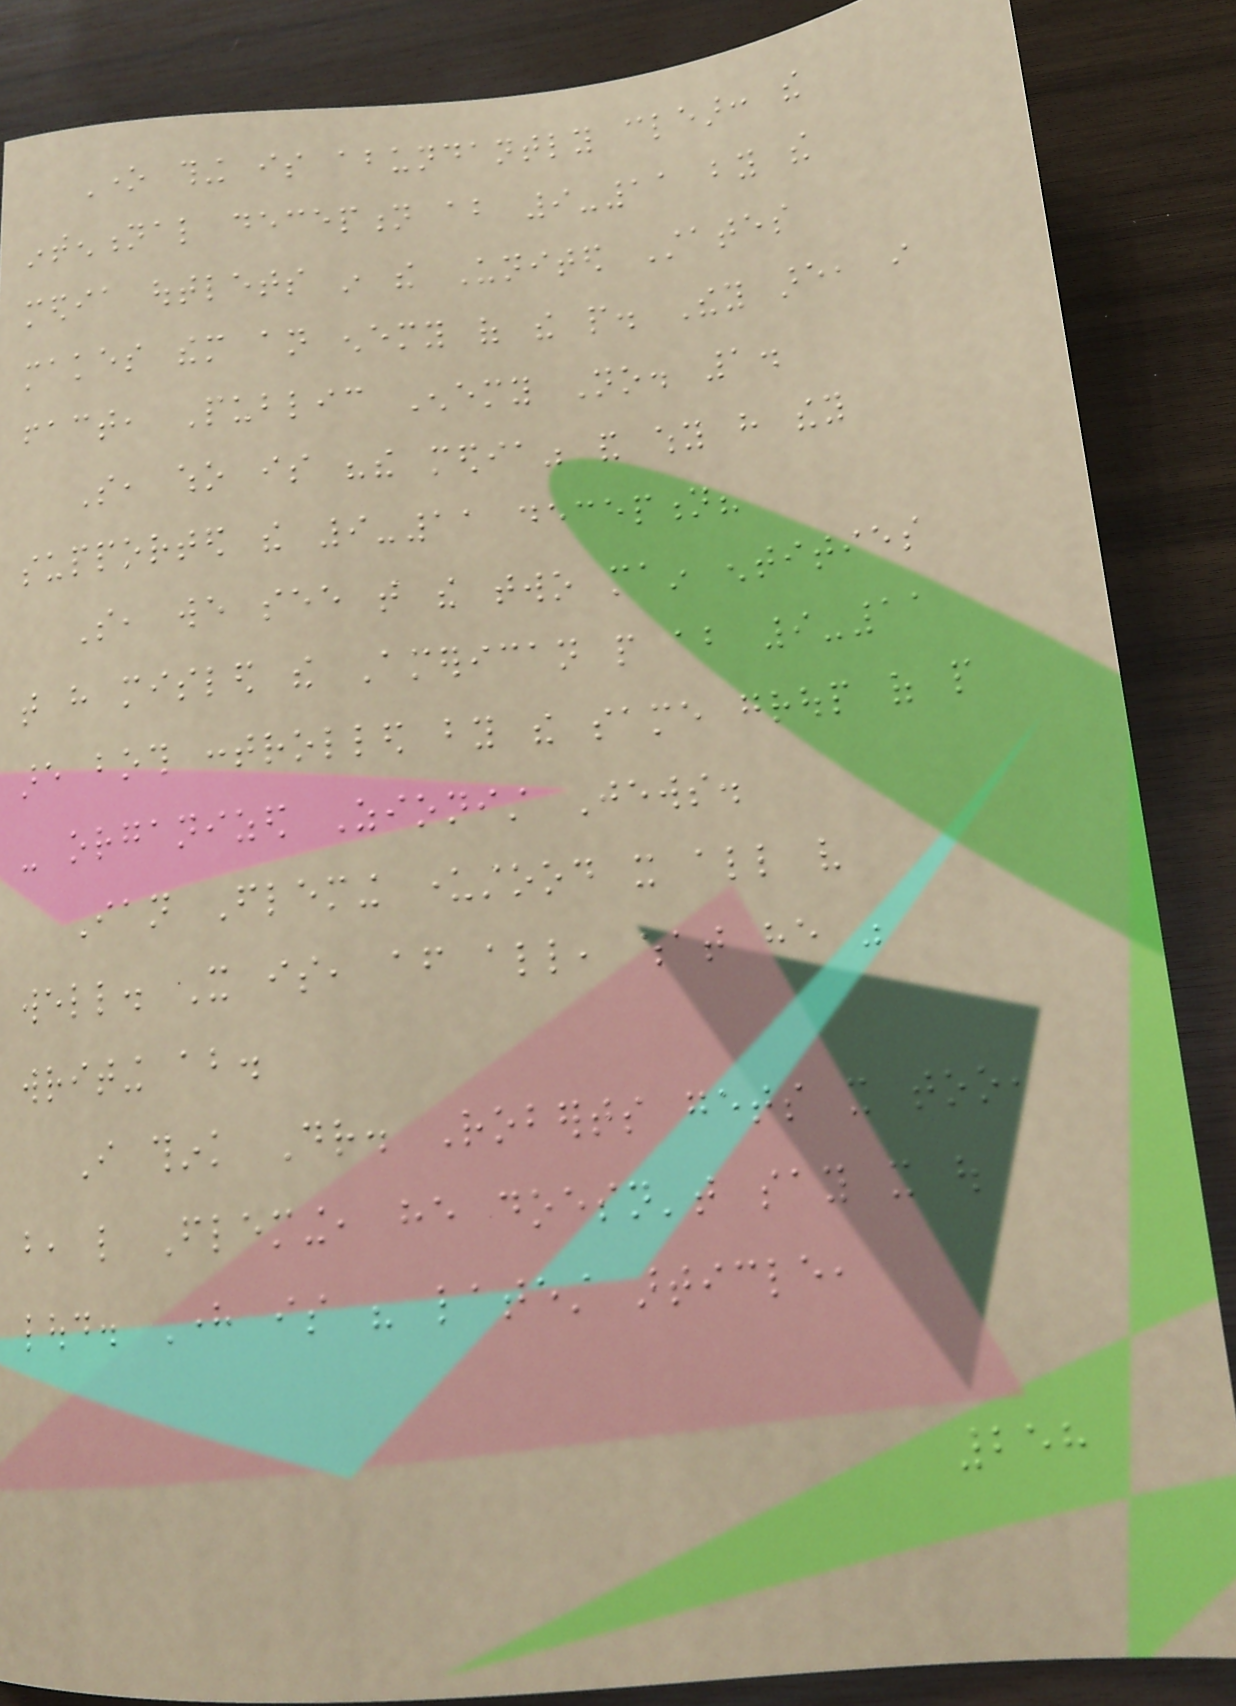One thing is abundantly clear: the
intentional deception about 9-11 by the
media outlets in the United States
makes them an enemy of the people. They are, in
fact, Public Enemy No. 1.
So, who is "the media" and why have they
supported the 9-11 deception?
So, we see that the two main entities
that have misled the American people about 9-11
are both controlled by the same group of people
- organized Zionist Jews.
Ian Fleming understood it all very
well. It is, after all, what he was
writing about.
I think Dr. Roberts gets it too,
but, like Fleming, he doesn't say it out
loud. Here is his latest article,
258
